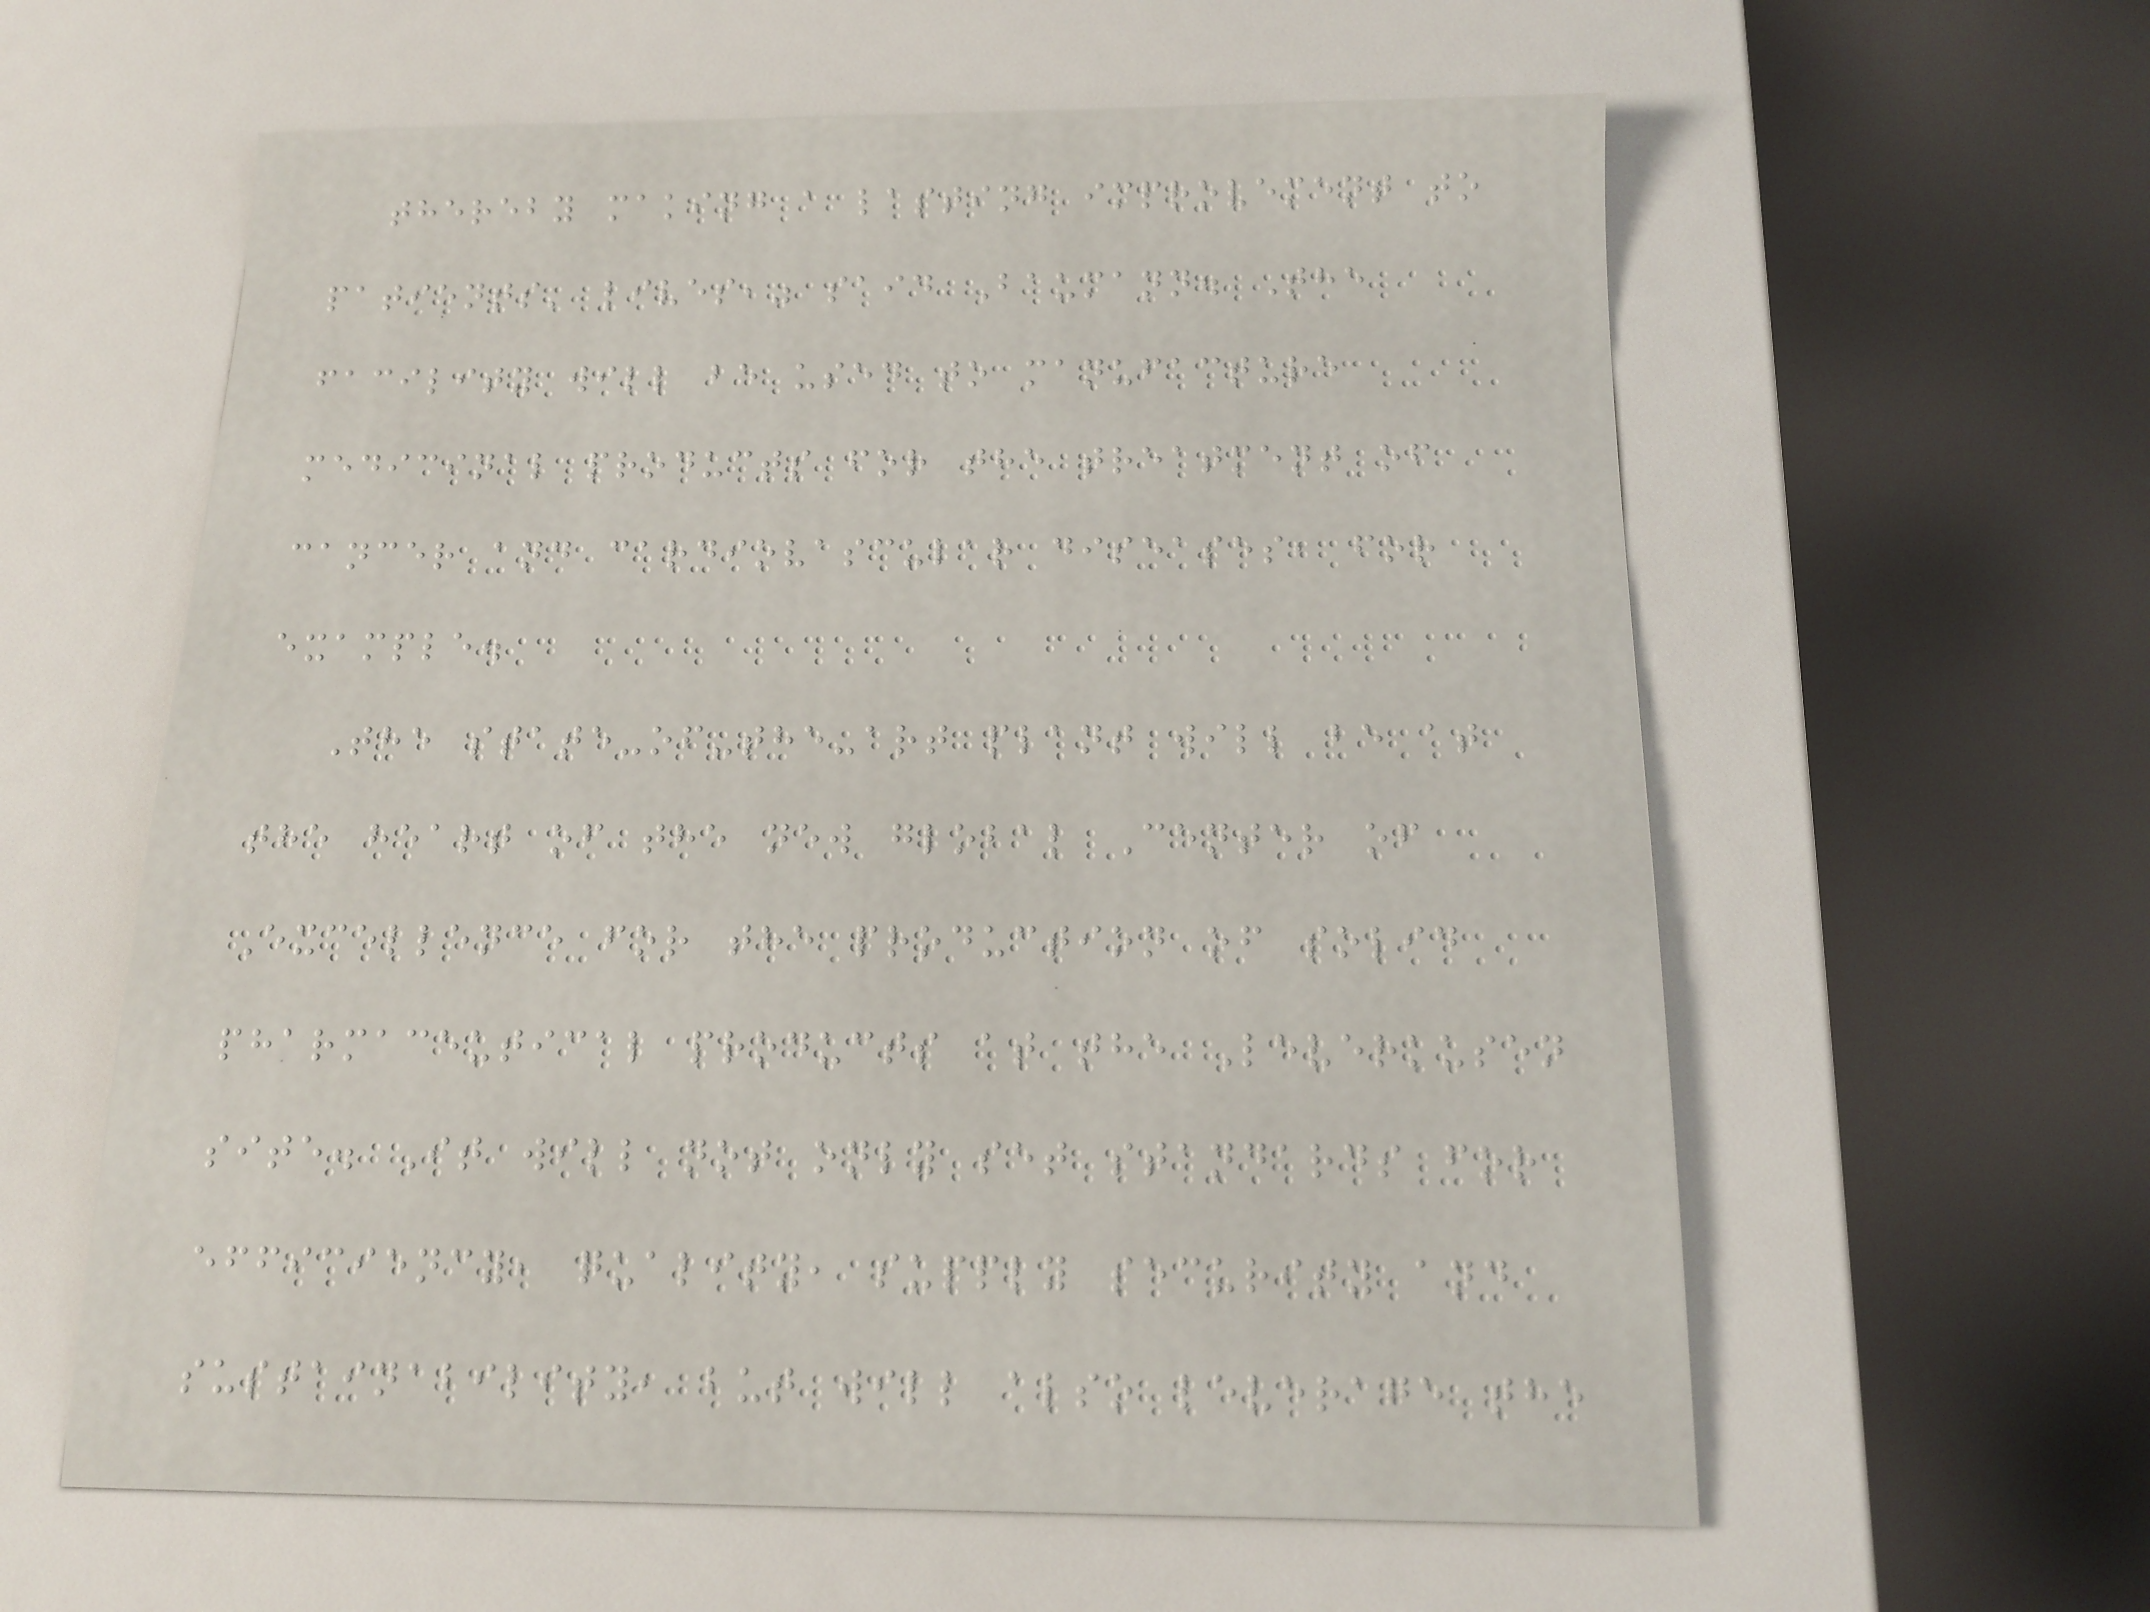thereby making a lasting improvement to
patients' lives," said Baumann. The
facility will be used to manufacture
medicinal products for the treatment of
cancer and cardiovascular diseases, for
example.
The state-of-the-art plant will be at
the heart of the new global Center of
Excellence for the production of solid
pharmaceutical products at the Leverkusen
site. It will not only set standards for
efficiency, quality, supply security and
sustainability, but will also leverage the
